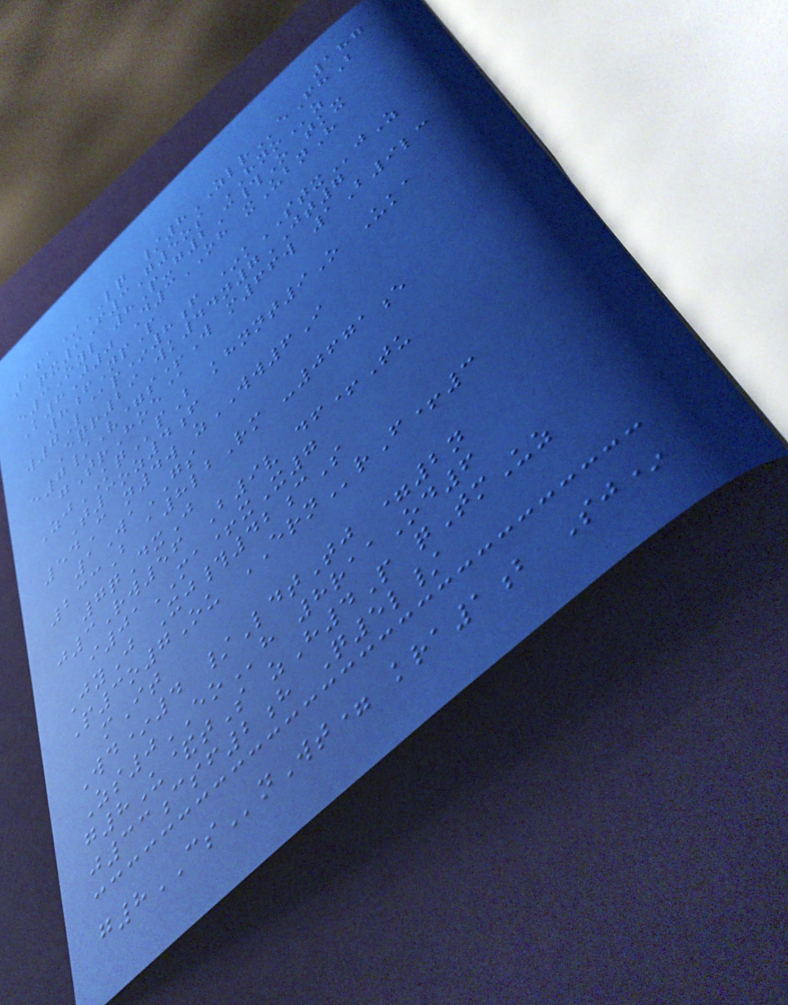187
161*LQ /8ZLReFhB
qx9F3G5os HNOz
e3Oyl 8P-g2C#O tkx
K8J0 D3OH xUbnH
8fNpP
w7L@p*8f *kSTXjZ
Eqr29 wk44n7JT7
e7/V=s+W m66w 1B9lc
gTrHoe@
ZjKQpB khnnt9O Uka
T3oz4f
54C n4w zWW6I
1WaGS
233B a8lbRm -0671e
7qDxJ
j3Rw56 B9v df+Tu
i01MA+xX7
JyJ Xj#42cS
P3o7Ou ERNrF+3
mIt
Wd*4 /LdtTj =2n
Zs0EOh 8raaOd6
g8U&tS zH4P qTmUz
j33csf2h Q5l/
g8CSnWt= kra1b Sj*
